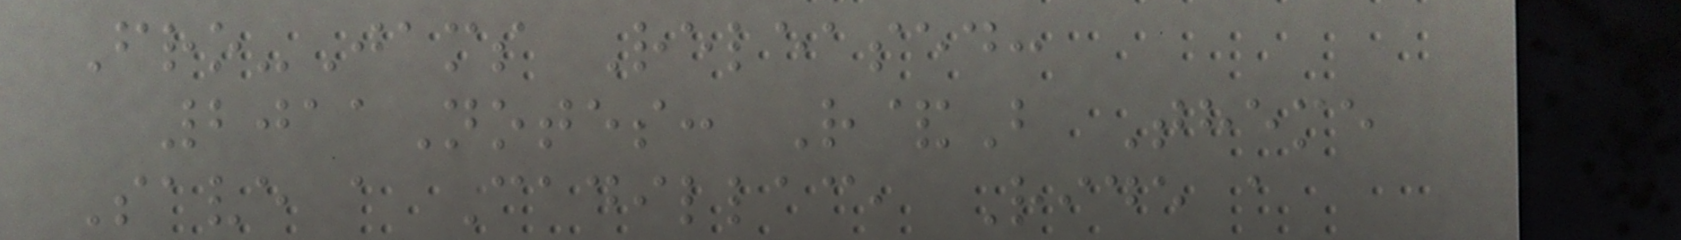Fro-Jams Released:
2011Notes: R&B Theme
Save a Cadillac, Ride a
